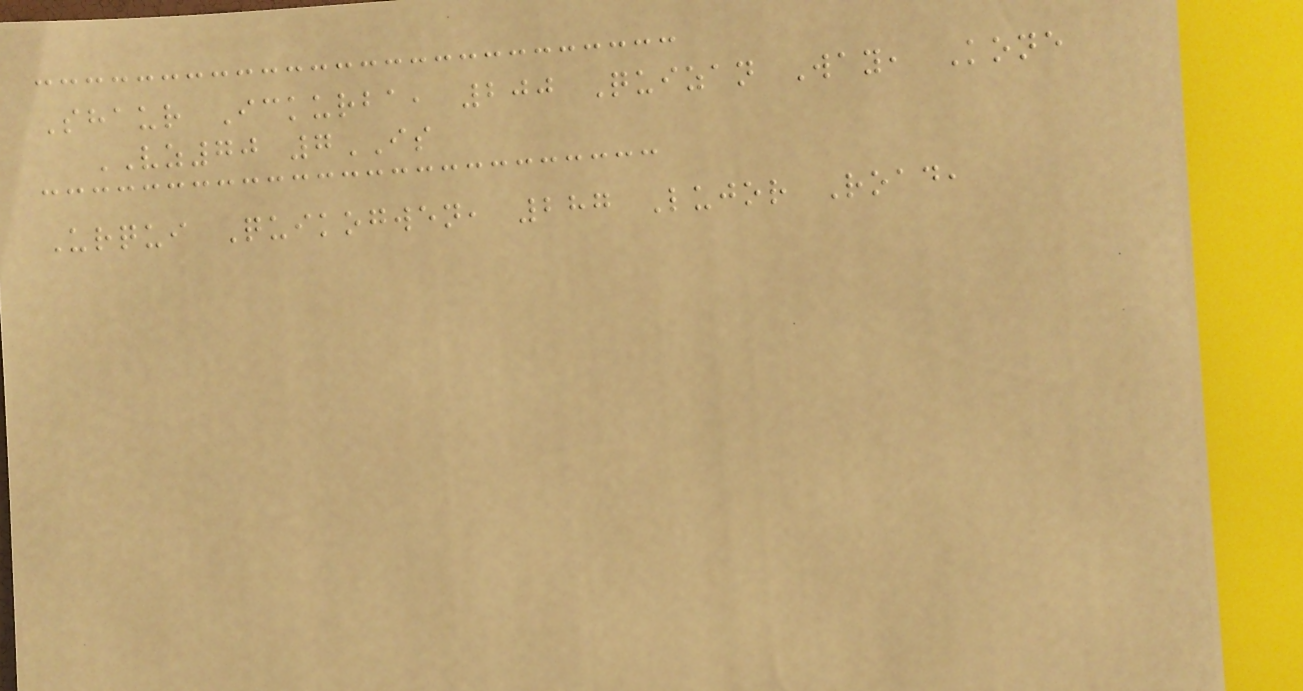Shaur Ickurba, 200 Quizan Way, Kone
VZ70 7IS
Urqui Quikogwen, 287 Lujor Road,
